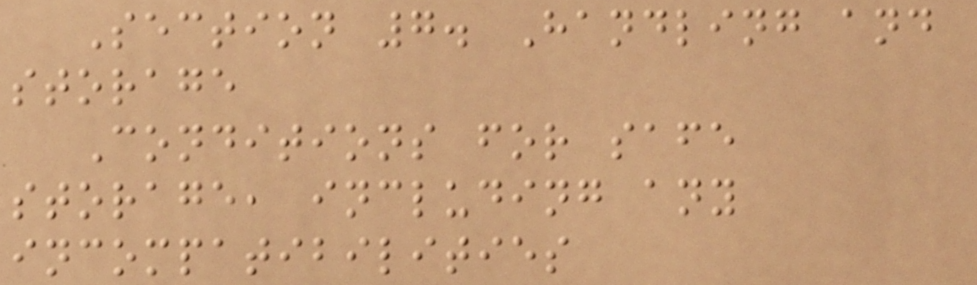Section 7. Handling and
storage
Conditions for safe
storage, including any
incompatibilities
